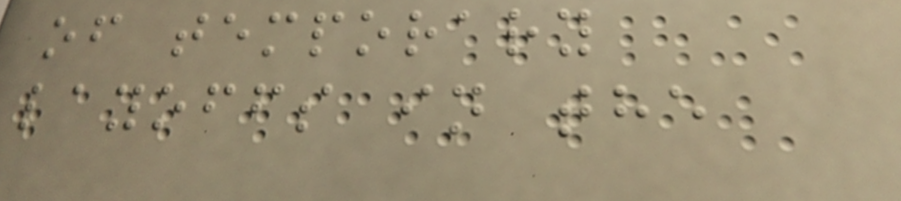of temporary
layoffs in the
